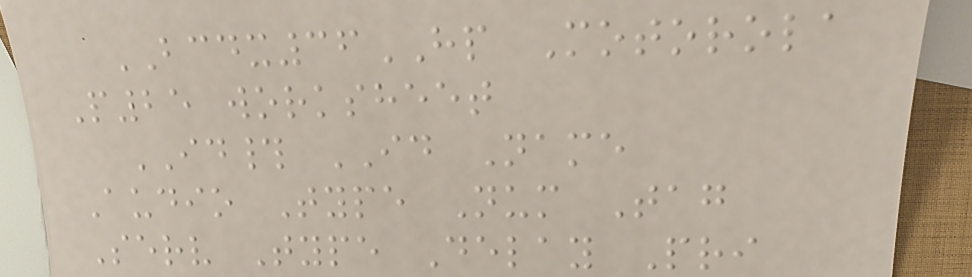BCDX36HP Motorola
P25 worksheet
ID# ID Name
Audio Type Num Tag
Serv Type Delay Pri
